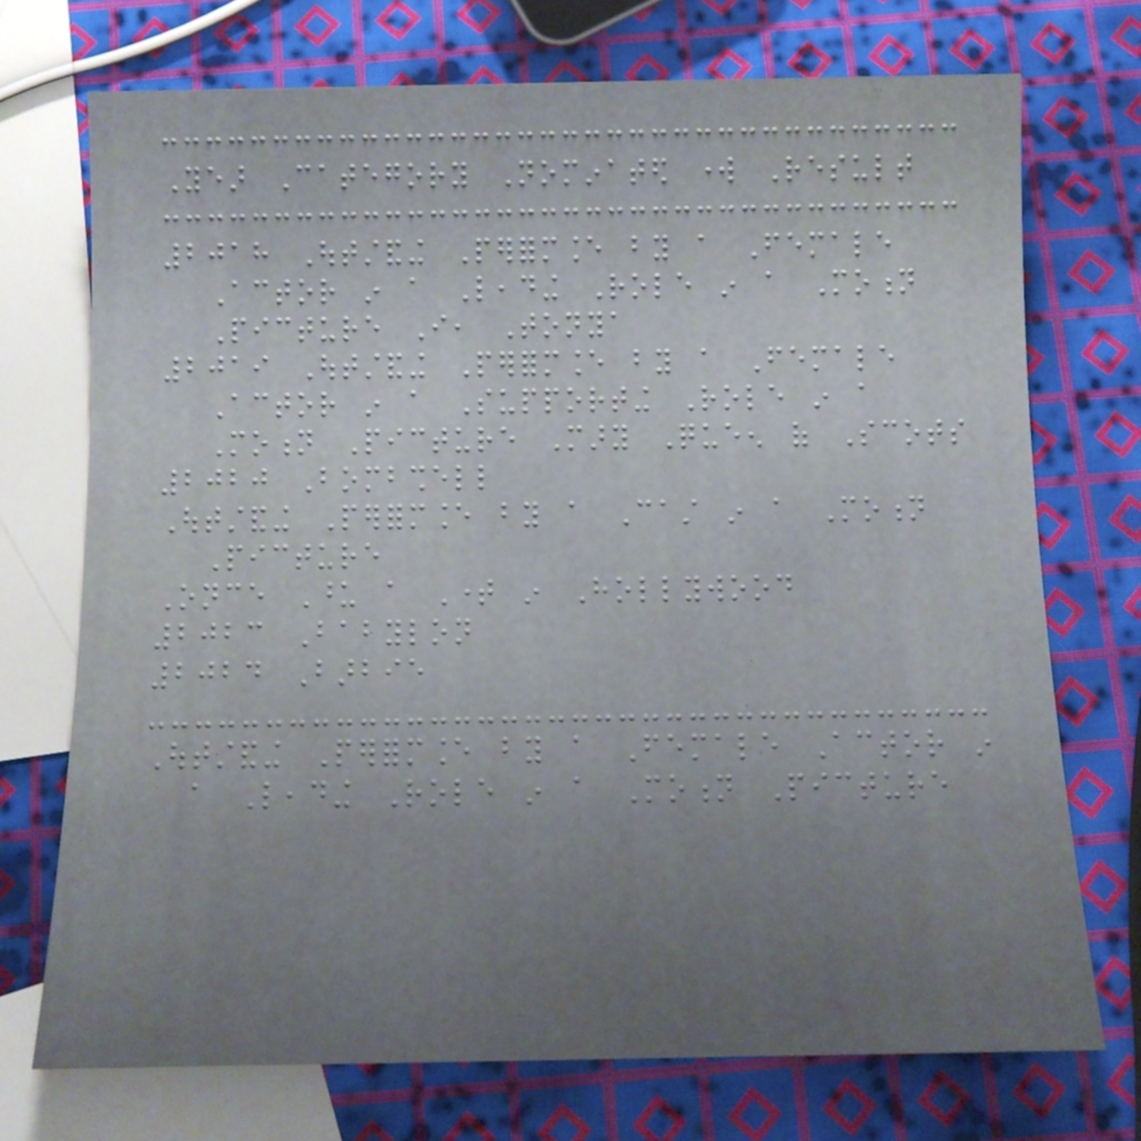Year Category Nominated work Result
2018 Outstanding Performance by a Female
Actor in a Leading Role in a Motion
Picture I, Tonya
2019 Outstanding Performance by a Female
Actor in a Supporting Role in a
Motion Picture Mary Queen of Scots
2020 Bombshell
Outstanding Performance by a Cast in a Motion
Picture
Once Upon a Time in Hollywood
2023 Babylon
2024 Barbie
Outstanding Performance by a Female Actor in
a Leading Role in a Motion Picture
